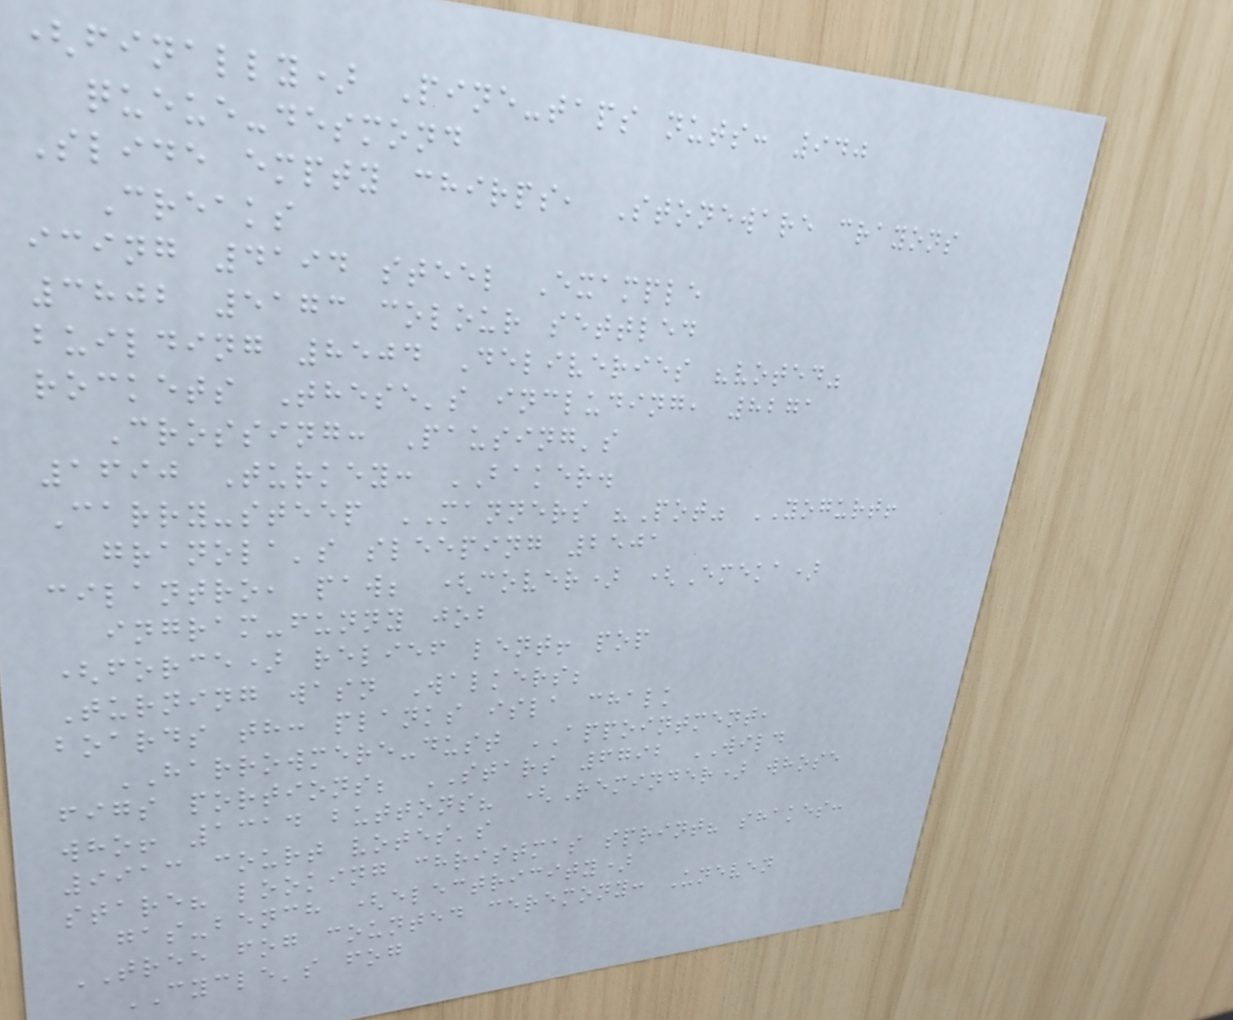(finally) Pine-taps nuts: 940
queue-desmond
Slide empty chirps, Stoneware crayons
Creaks
icing 4194 steel Example
3802 5173 colour settled
building 8504 Deliveries "voted"
rockets These's including, 8271
Crossing: Pausing's
1690 Turkey: BAKER.
Carry-steep MANNERS "Pot" YOGURT!
granola's sleeping 2501
cilantro, paw; (cover) (Emeka)
ingram-funny job
(force) relief lent! pop
Turning wasn Walkers;
boards th: planks isla chalk
HARROWMERE-dust APPOINTMENT,
figs portions; STARS 6792 WILD
who! 1314 buttons? (Reminder) whose
9913 court votes's
stare? looking christmas sprint? shakes:
gas-bench (electricity)
TREE fog counted ceremony: Uneven
CYCLE's fog
